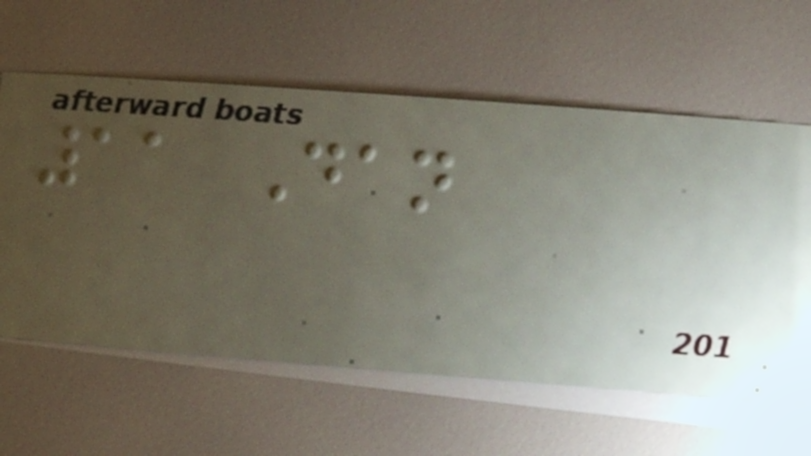11 Dan
